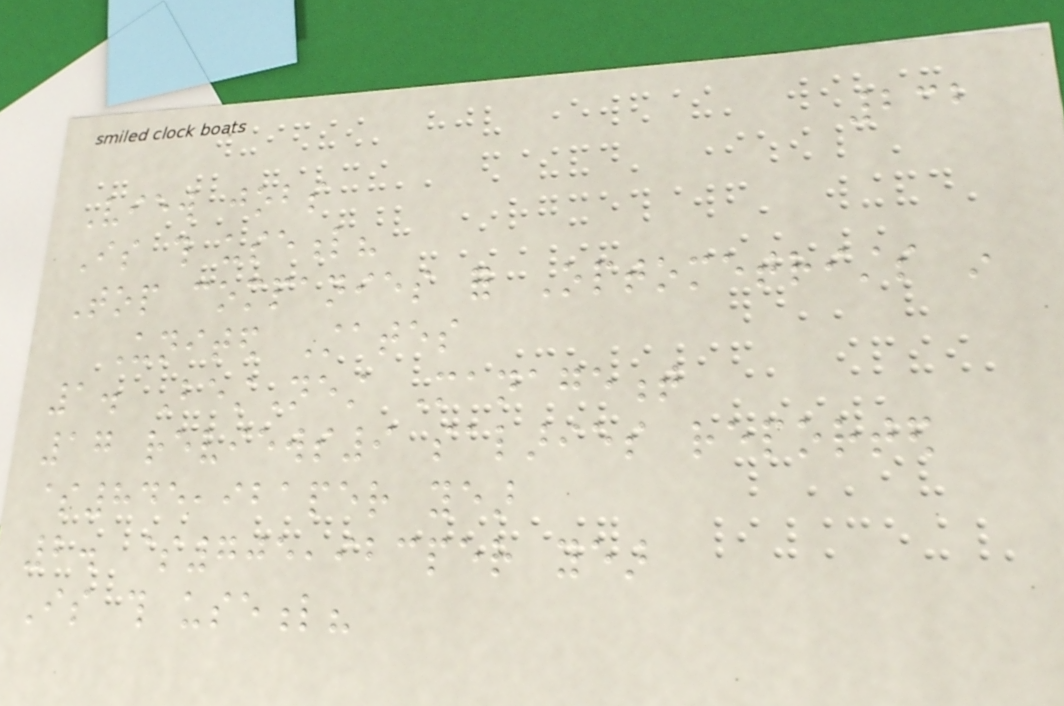232
View jobs
Is this useful?
Top companies for Optometrists in
United States
1. BestNest Management
17 reviews9 salaries reported
$845,921per year
2. $705,923per year
Is this useful?
